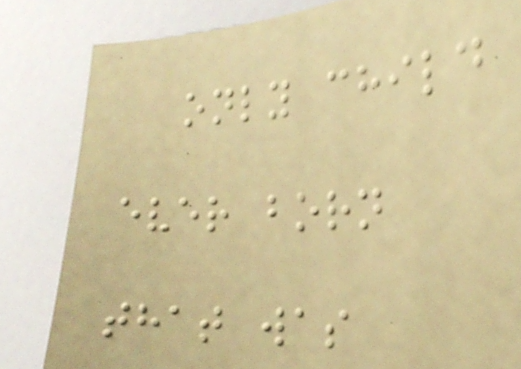only child
ever born
that was
